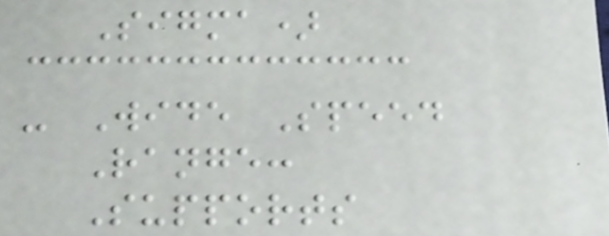Sigma)
- Wide Speed
Range:
Supports
